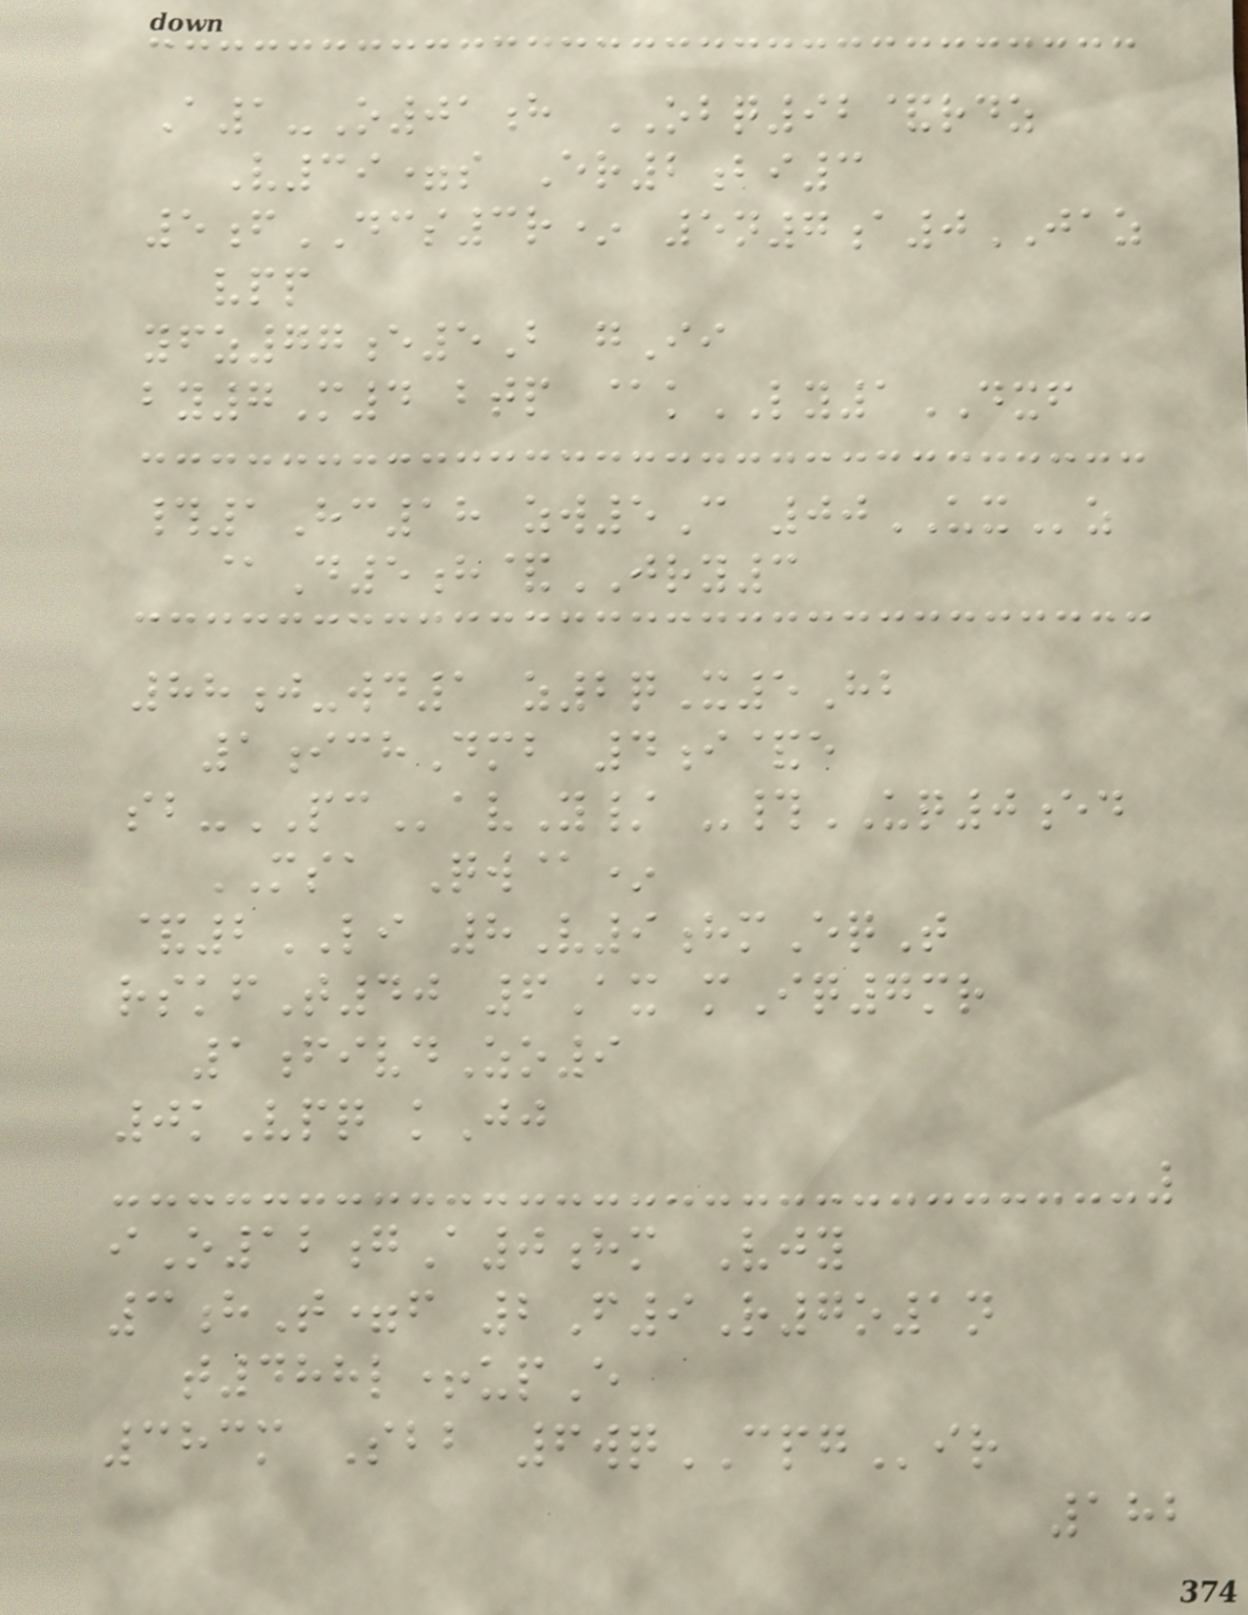A1-O01h OBQ92&rdz
V39=s Er2bi3
5fDCS3r* 5n7a0JAZ
vpp
yfz77e5B gIi
by7M4 btp @kLY1DXF
#1Hc18 zw5C 00UXz
@D5h&JRY3
88j-wd1 z2qX5Hb
1ichDmb 4i&e
sb-PCavY/ -#UQ0ed
MSA Qw@*
&2LI 8V9hmEqT
rskfT40 6Ax mIq7mr
1fivdZo9
0kVpq kJj
iO12gA0hm Vjy
3hT=f 2F9R7o1n
t488l+upE
383m Sbb 6wqCPGir
182
